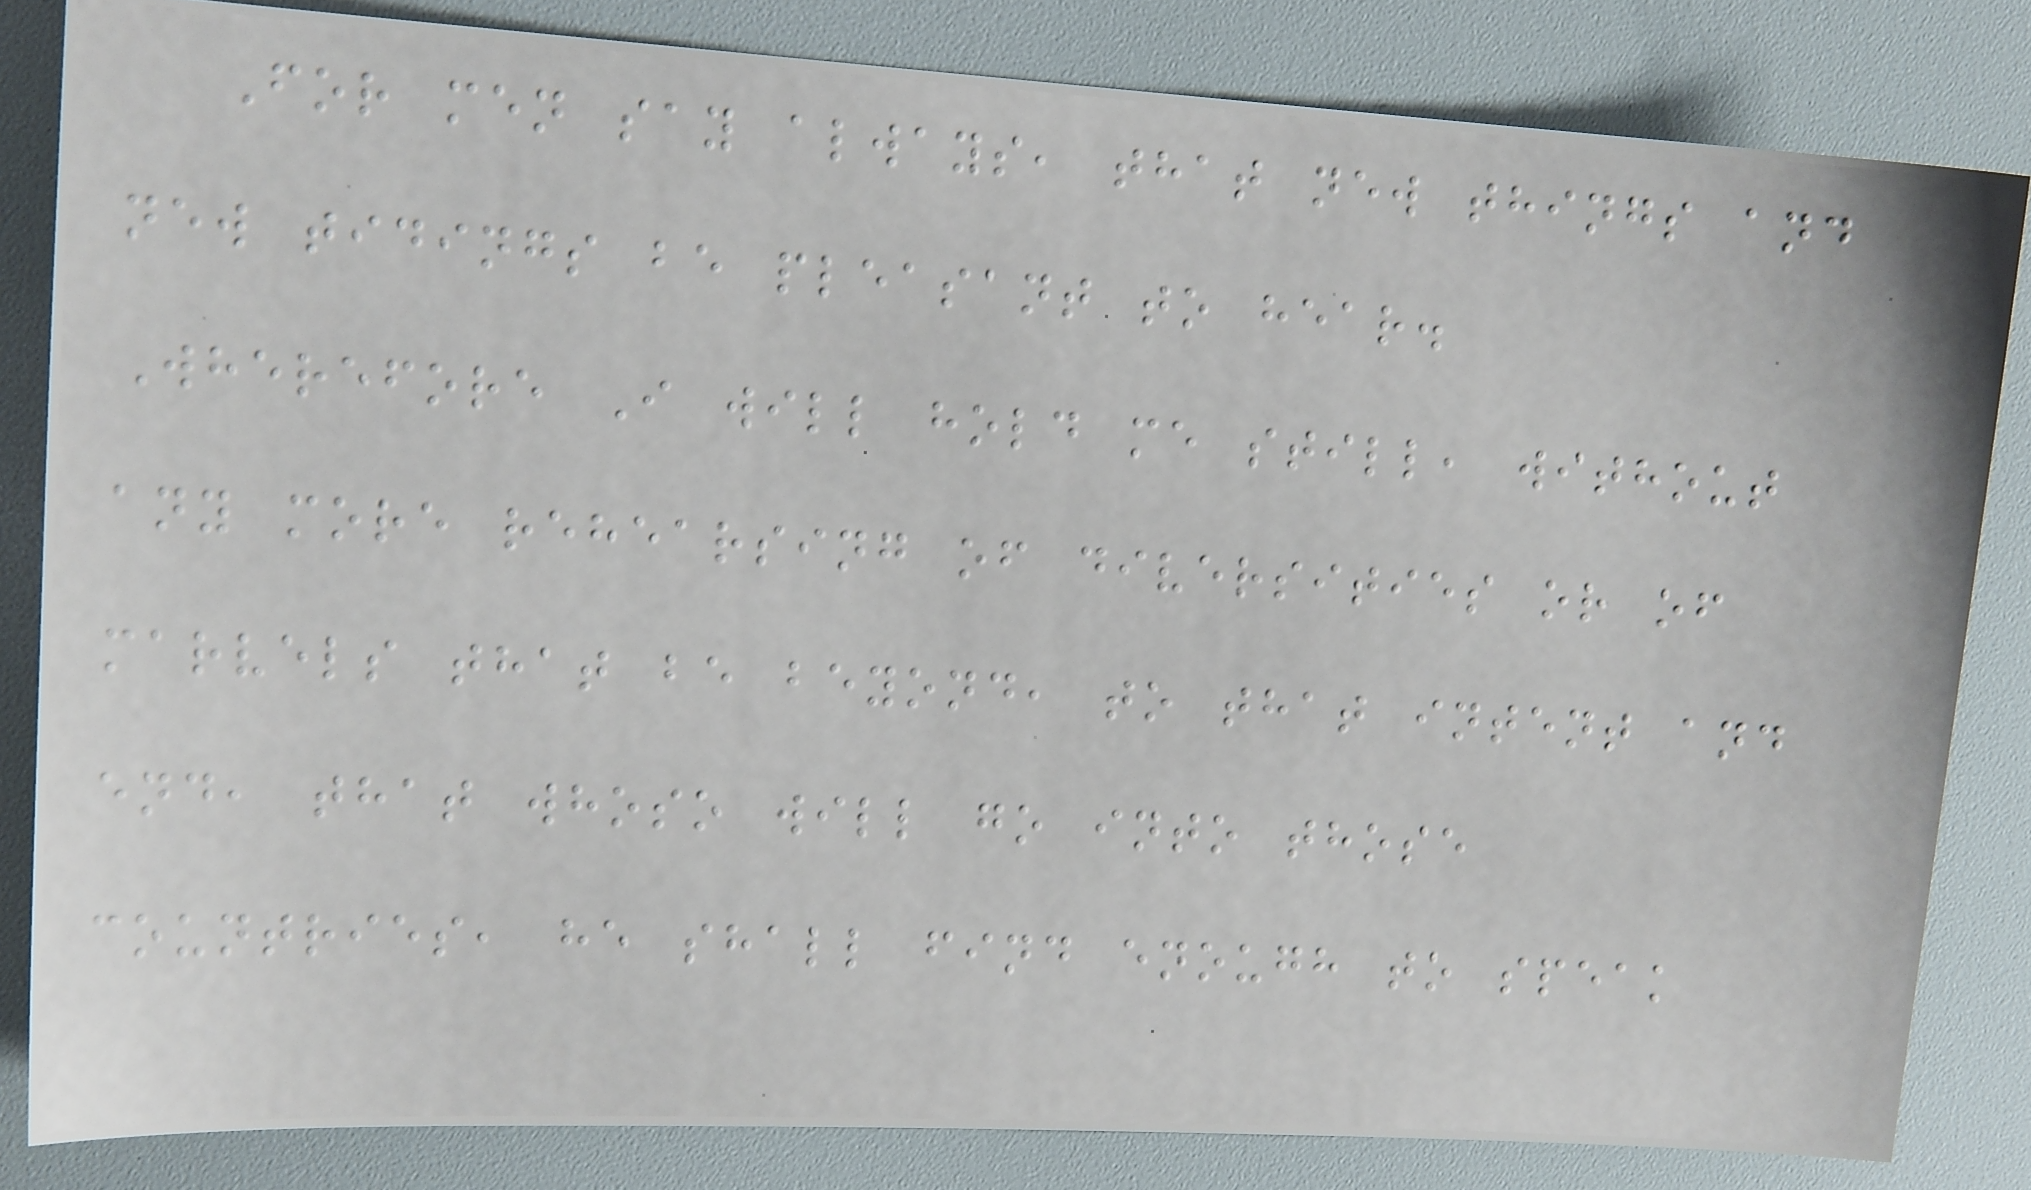For men say always, that new things and
new tidings be pleasant to hear.
Wherefore I will hold me still, without
any more rehearsing of diversities or of
marvels that be beyond, to that intent and
end, that whoso will go into those
countries, he shall find enough to speak
